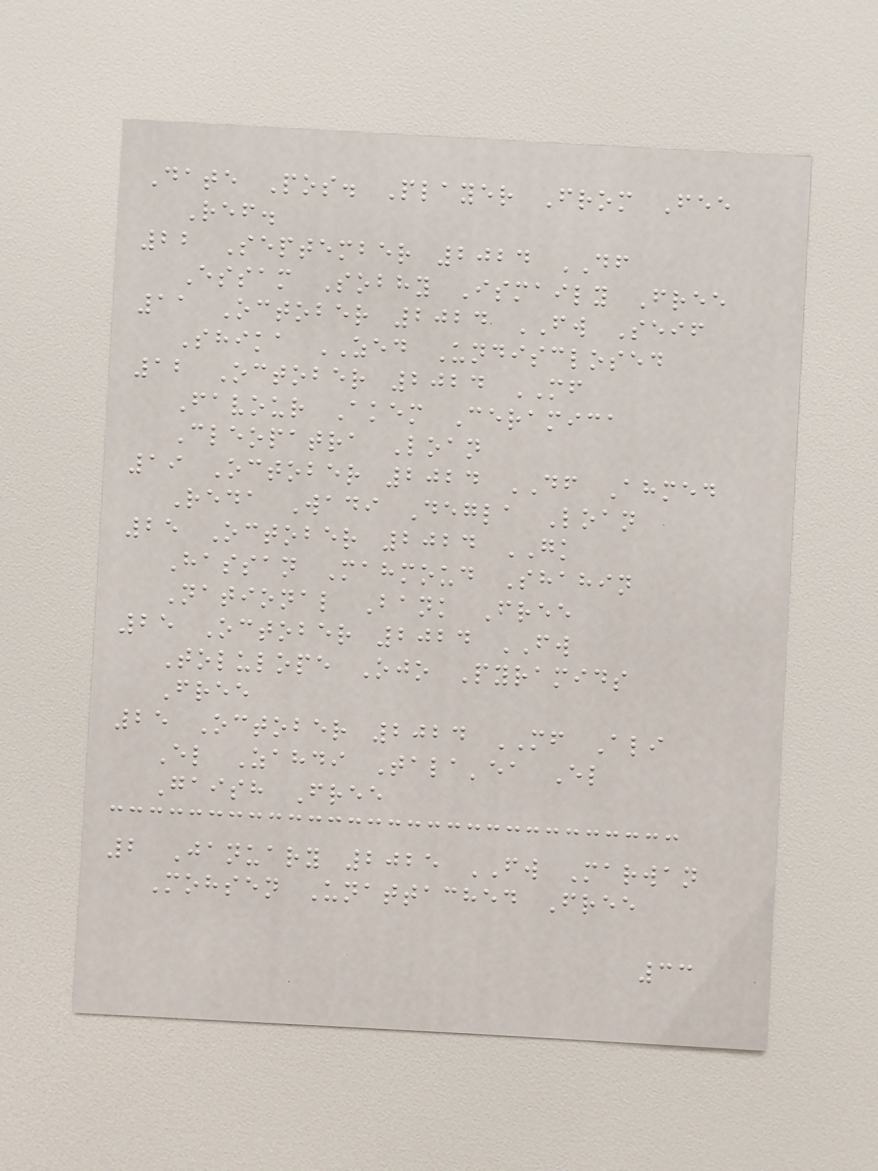Date Pos. Player From Fee
Ref.
22 September 2024 DF
Essam Sobhy Ismaily Free
11 October 2024 FW Seif
Shika ZED Undisclosed
12 October 2024 MF
Favour Akem Ceramica
Cleopatra Loan
19 October 2024 DF Ahmed
Reda Wadi Degla Loan
25 October 2024 GK
Hassan Mahmoud Shahin
National Bank Free
25 October 2024 FW
Tolulope Ojo Pyramids
Free
25 October 2024 MF Ali
El Zahdi Tala'ea El
Gaish Free
2 January 2025 FW Marwan
Mohsen Unattached Free
33
